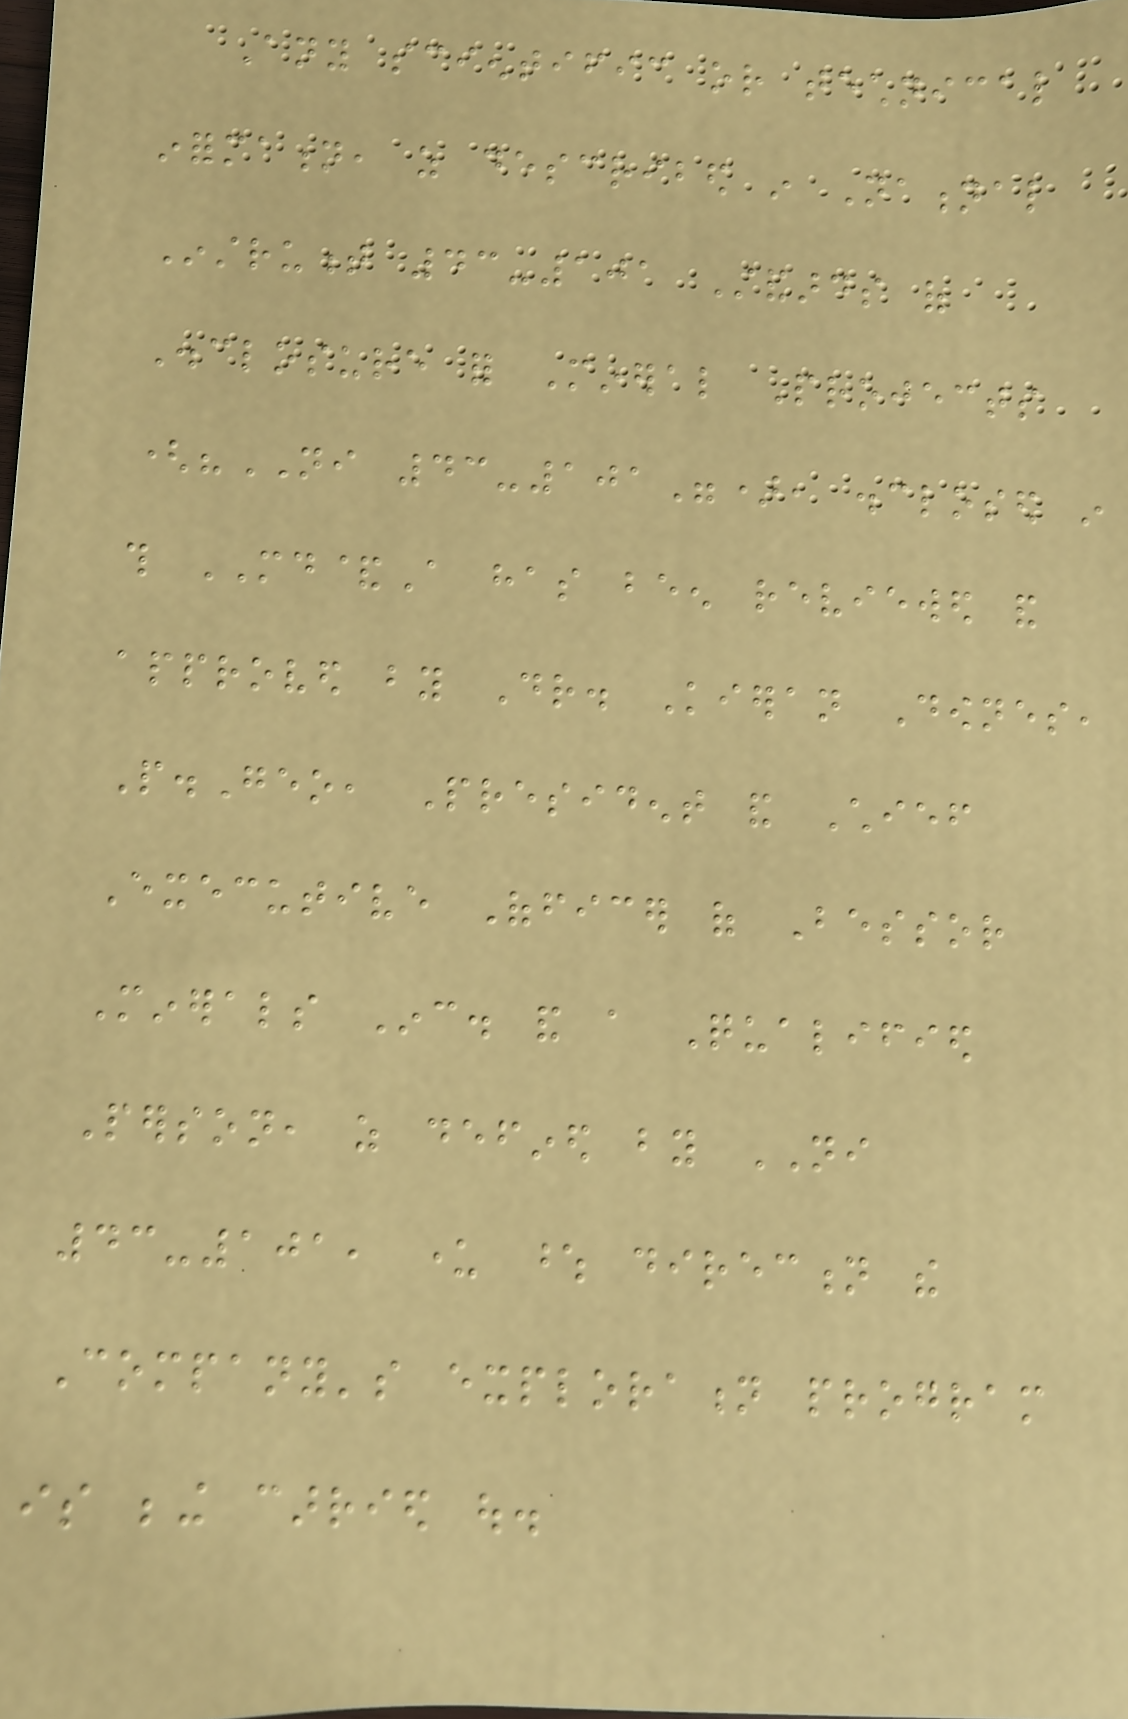Any scientific or technical
information, as described in National
Instrument 43-101 Standards of
Disclosure for Mineral Projects
("NI 43-101"), disclosed in
this MD&A has been reviewed and
approved by Dr. Kieran Downes,
P.Geo, President and Chief
Executive Officer of Bessor
Minerals Inc. and a Qualified
Person, as defined by NI
43-101, under whose direction the
Company's exploration program
is being carried out.
